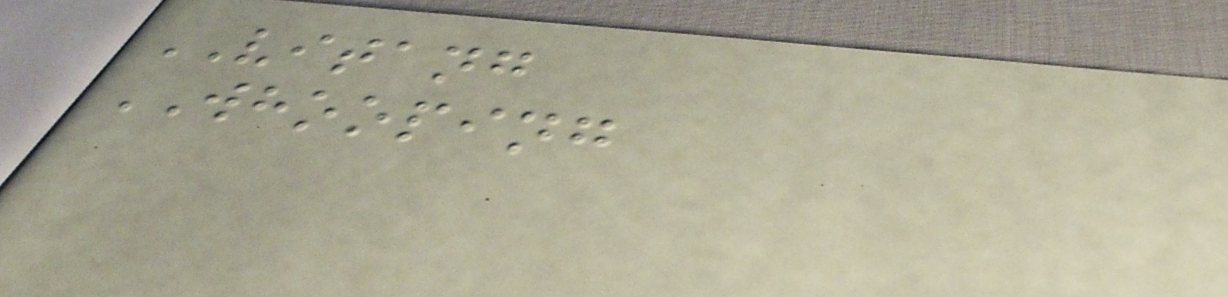VITANG
WHOOPING
